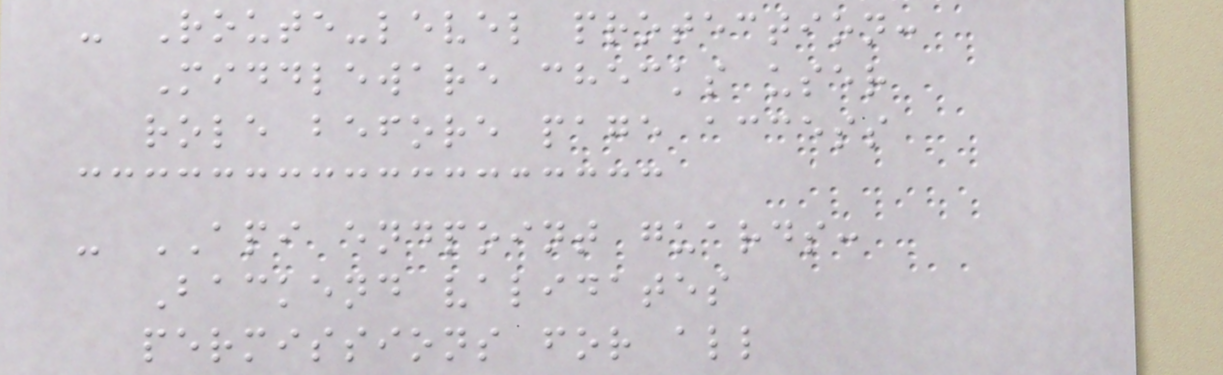- Route-level protection:
Middleware checks user
role before page access
- API endpoint guards:
Backend validates
permissions for all
